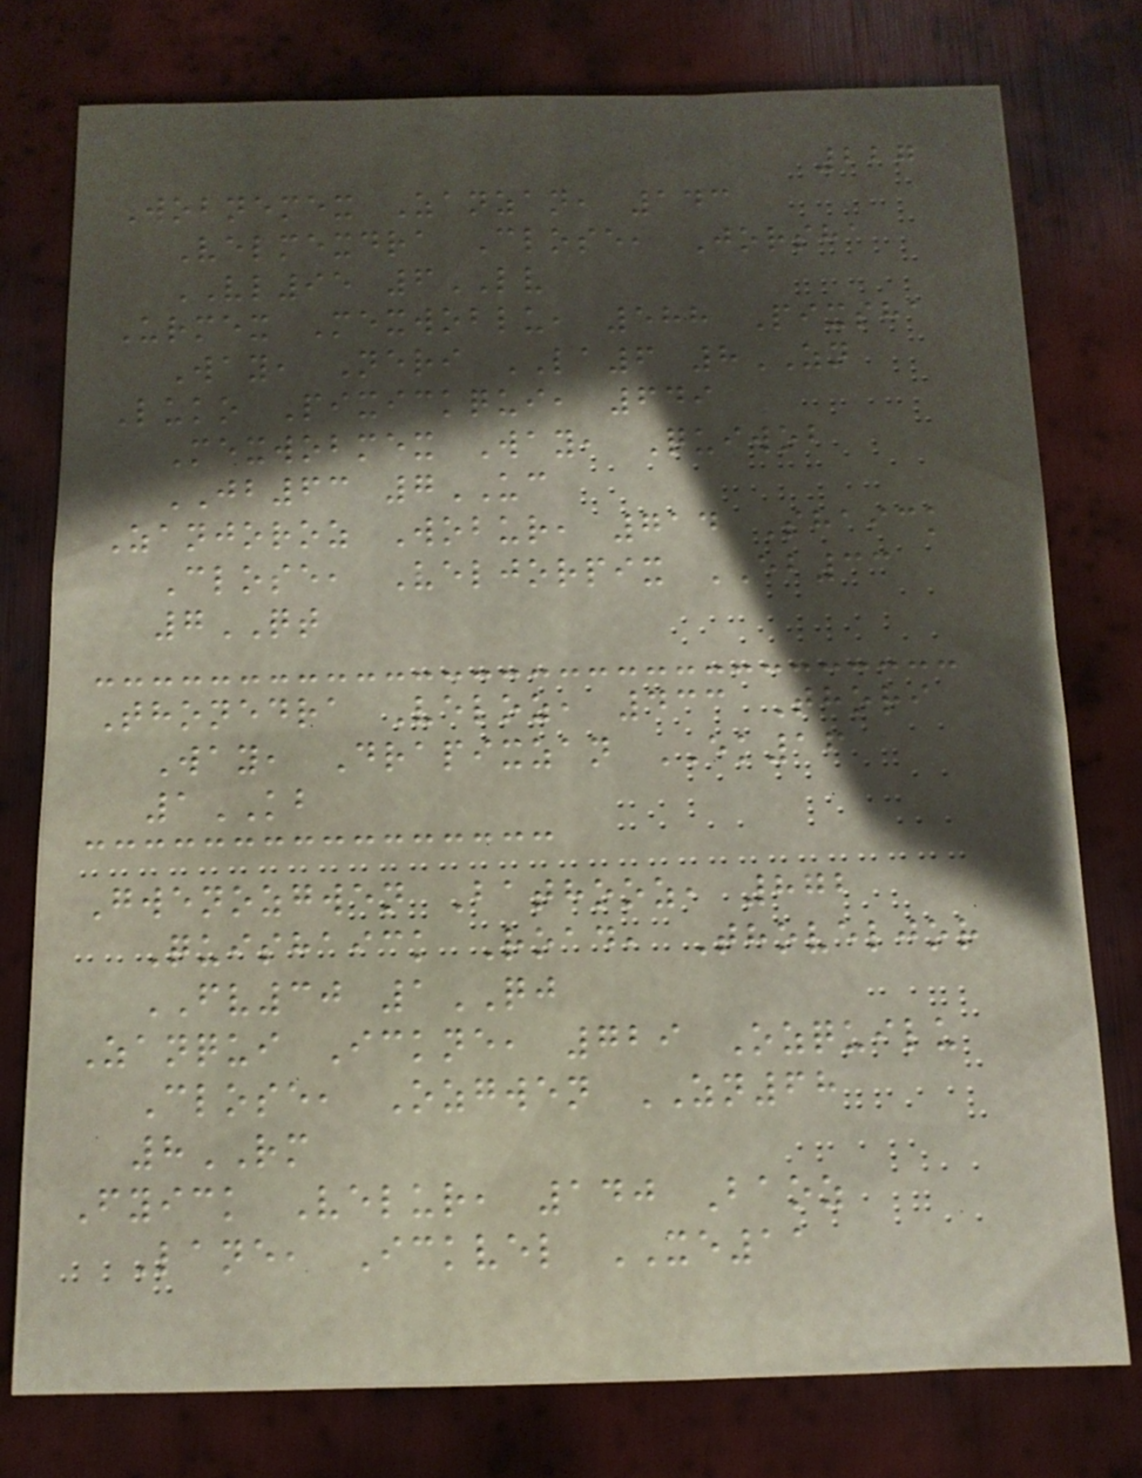227
Wobnemex Zanzan, 143
Velmexdra Close, Jorsha
VL95 6LV
Urmex Mexwoblu, 588 Pixsha
Way, Neri LA6 8ZN
Luko Pixickqui, 649
Mexwobmex Way, Quiwob
JB63 7UC
Zanjoroz Wobur, 714 Shaick
Close, Veljorpix EB33
7QT
Thonedra Veloz, 433 Thori
Way, Drapixzan EK16
1KB
Gwenozgwen Bathooz, 872
Quishaick Road, Thoveljor
FV30 1QJ
Zanqui Ickne, 729 Ozquilu
Close, Ozgwen ZN68
8RM
Fyick Velur, 140 Baoz
Lane, Ickvel XE11
